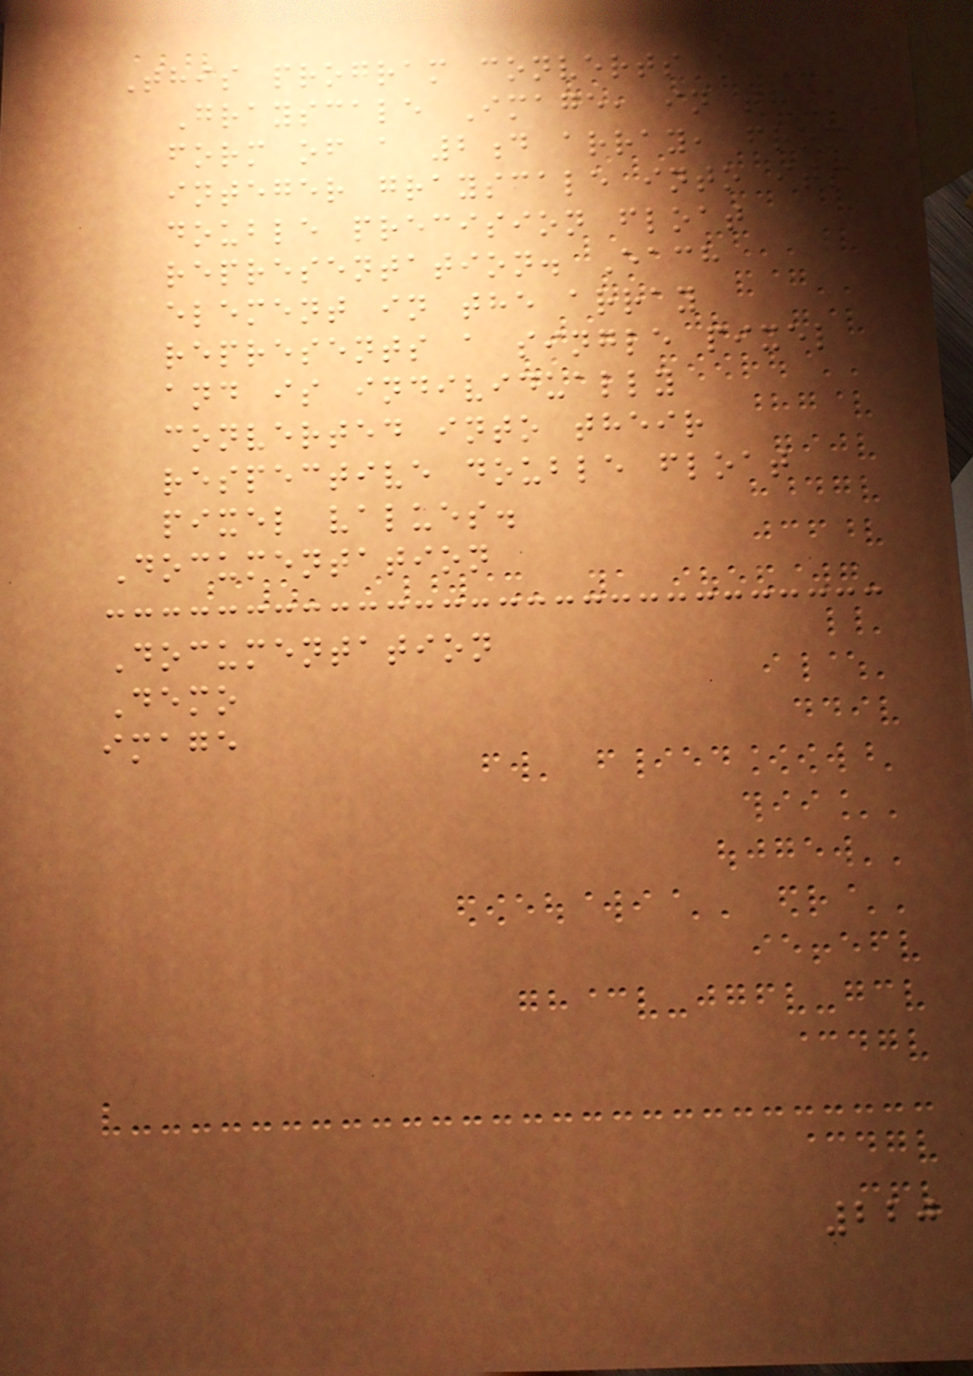This program converts a
Grayscale Image, in the
form of a 2d array, from
integer grayscale into its
double precision float
representation. Each
element in the array
represents a single pixel
and is individually
converted into their
respective double float
pixel values.
Documentation
Documentation
Demo
image
220
